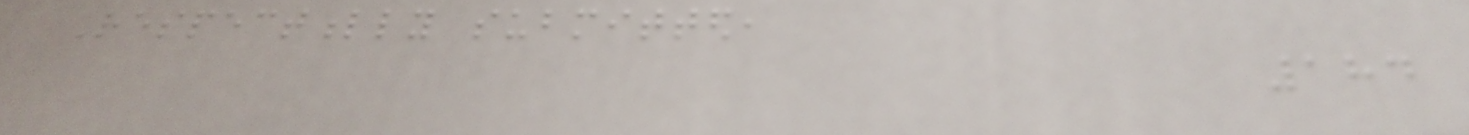Respectfully submitted,
184
